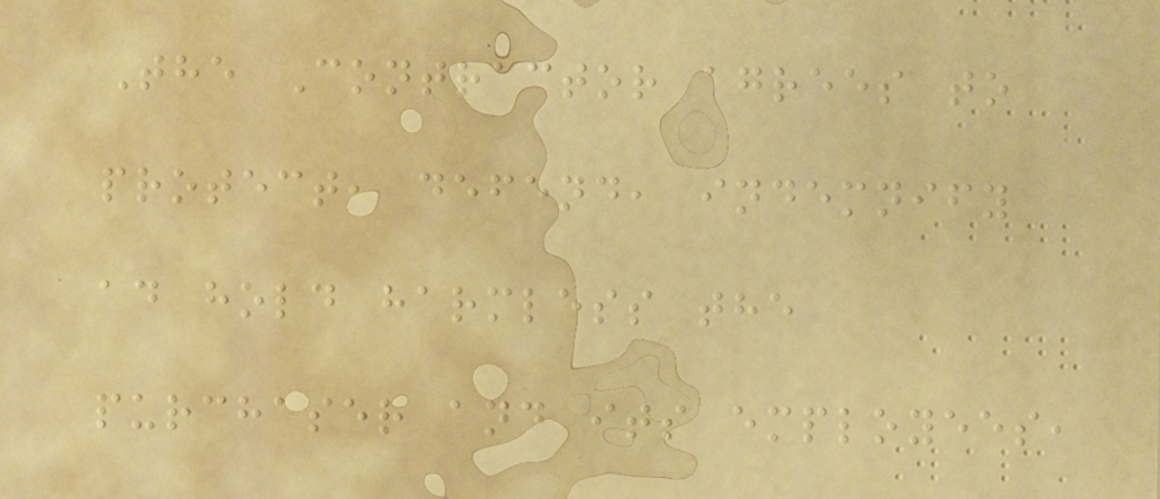The Contractor agrees to
protect, defend, indemnify
ad hold harmless the
purchaser and its employees,
